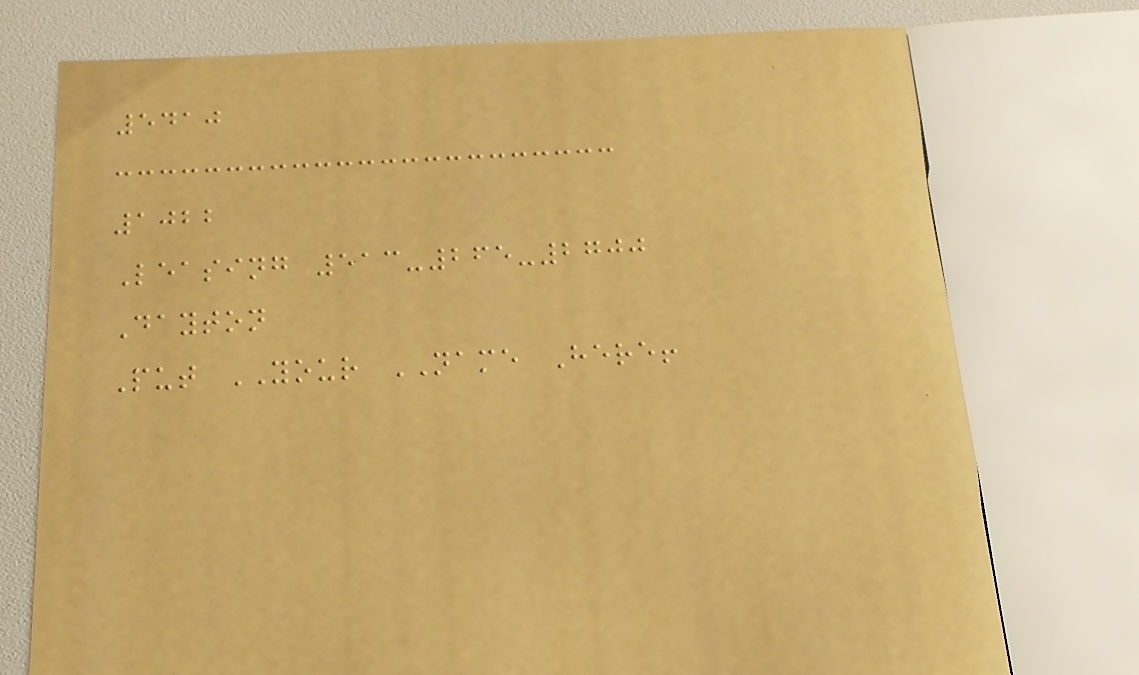5410
1022
Leasing 513-265-2700
Dayton
Put YOUR NAME Here!
